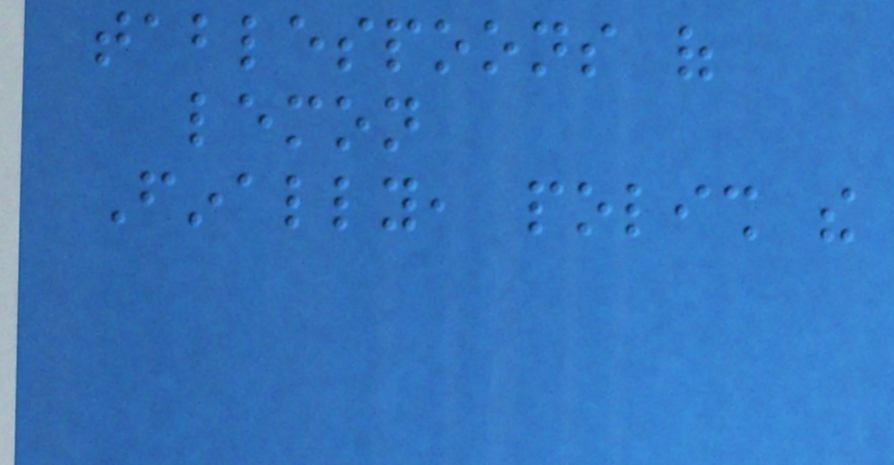tablespoons of
lemon
Finally, polish the
